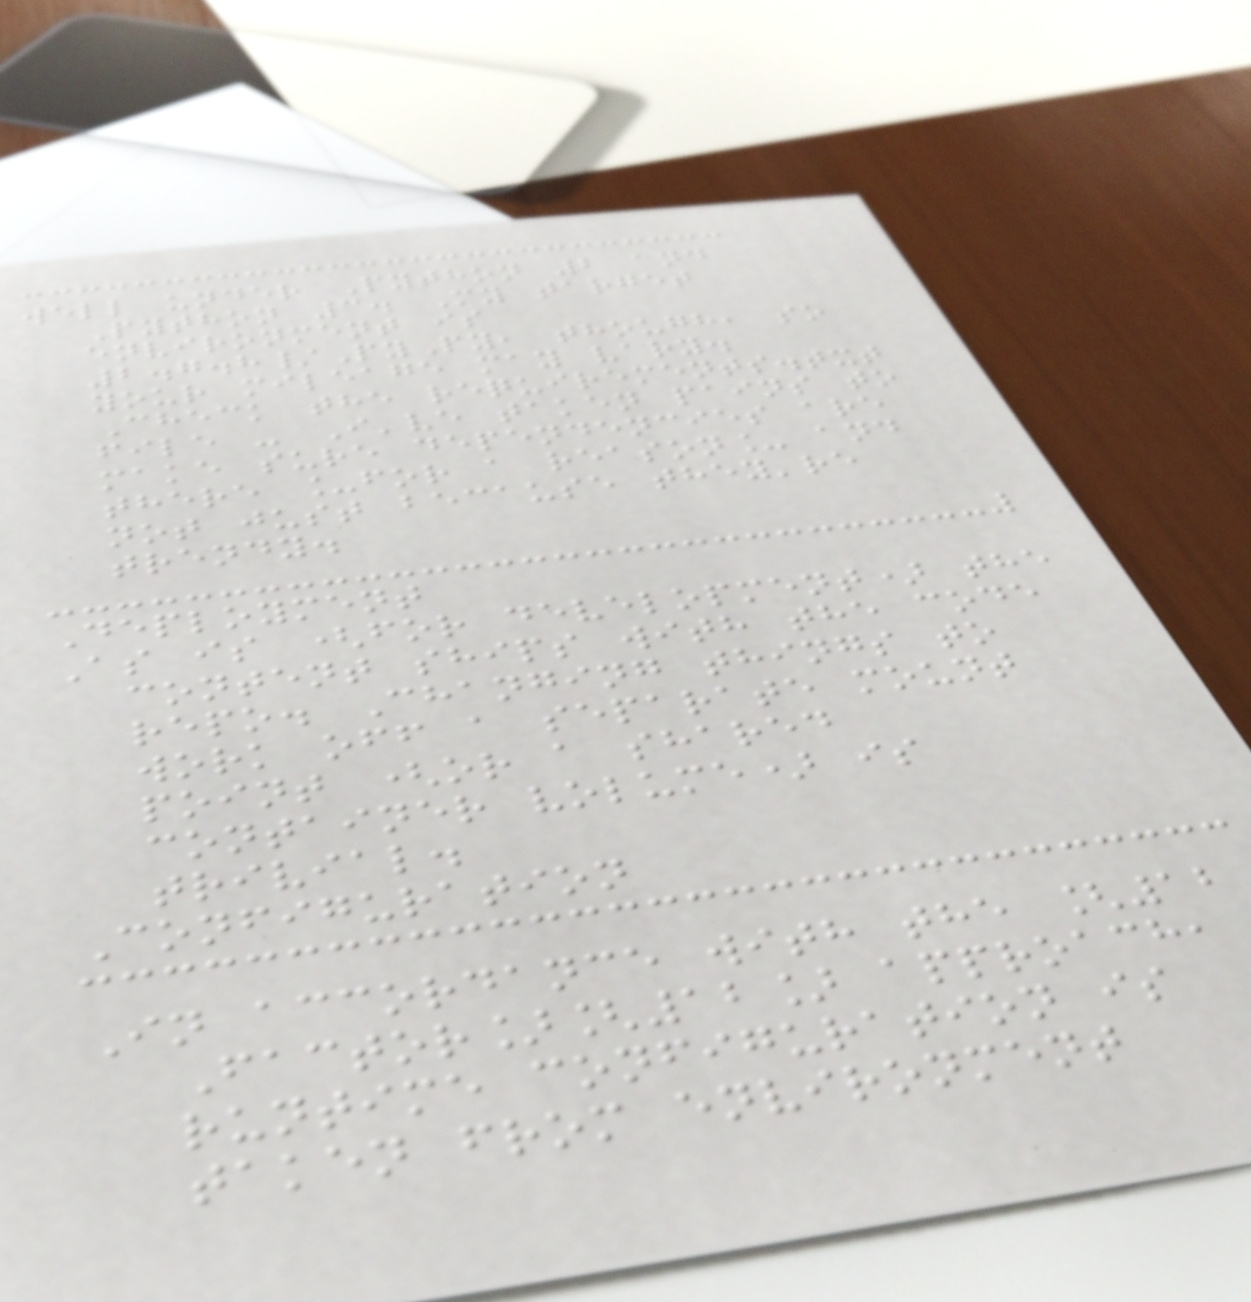well under Python 2 and
Python 3. My target
environment is
2.7.8/PyPy, though, so
your mileage may vary.
Check the requirements.txt
file - I've taken pains to
make sure dependencies are
there _for a reason_ and
not just because they're
trendy.
Deployment
As is (for development) the
content ships with the code
repo. Changing things to
work off a separate mount
point (or a shared
container volume) is
trivial.
Configuration
In accordance with the [12
Factor][12] approach,
runtime configuration is
taken from environment
